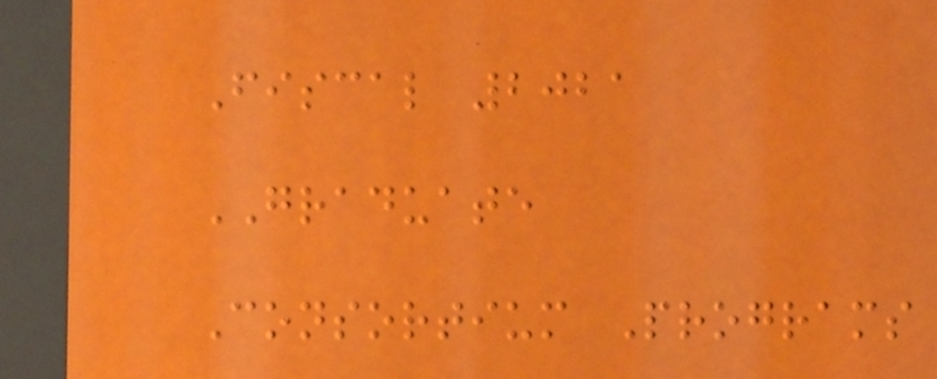Fiscal 2021
GRADUATE
Consortium Programs
